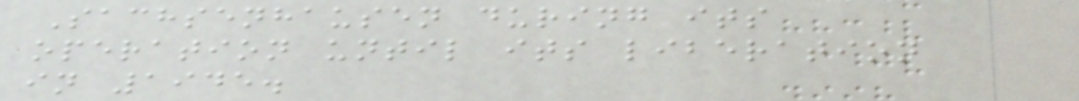Sachsenhausen during its
operation until its liberation
in 1945.
